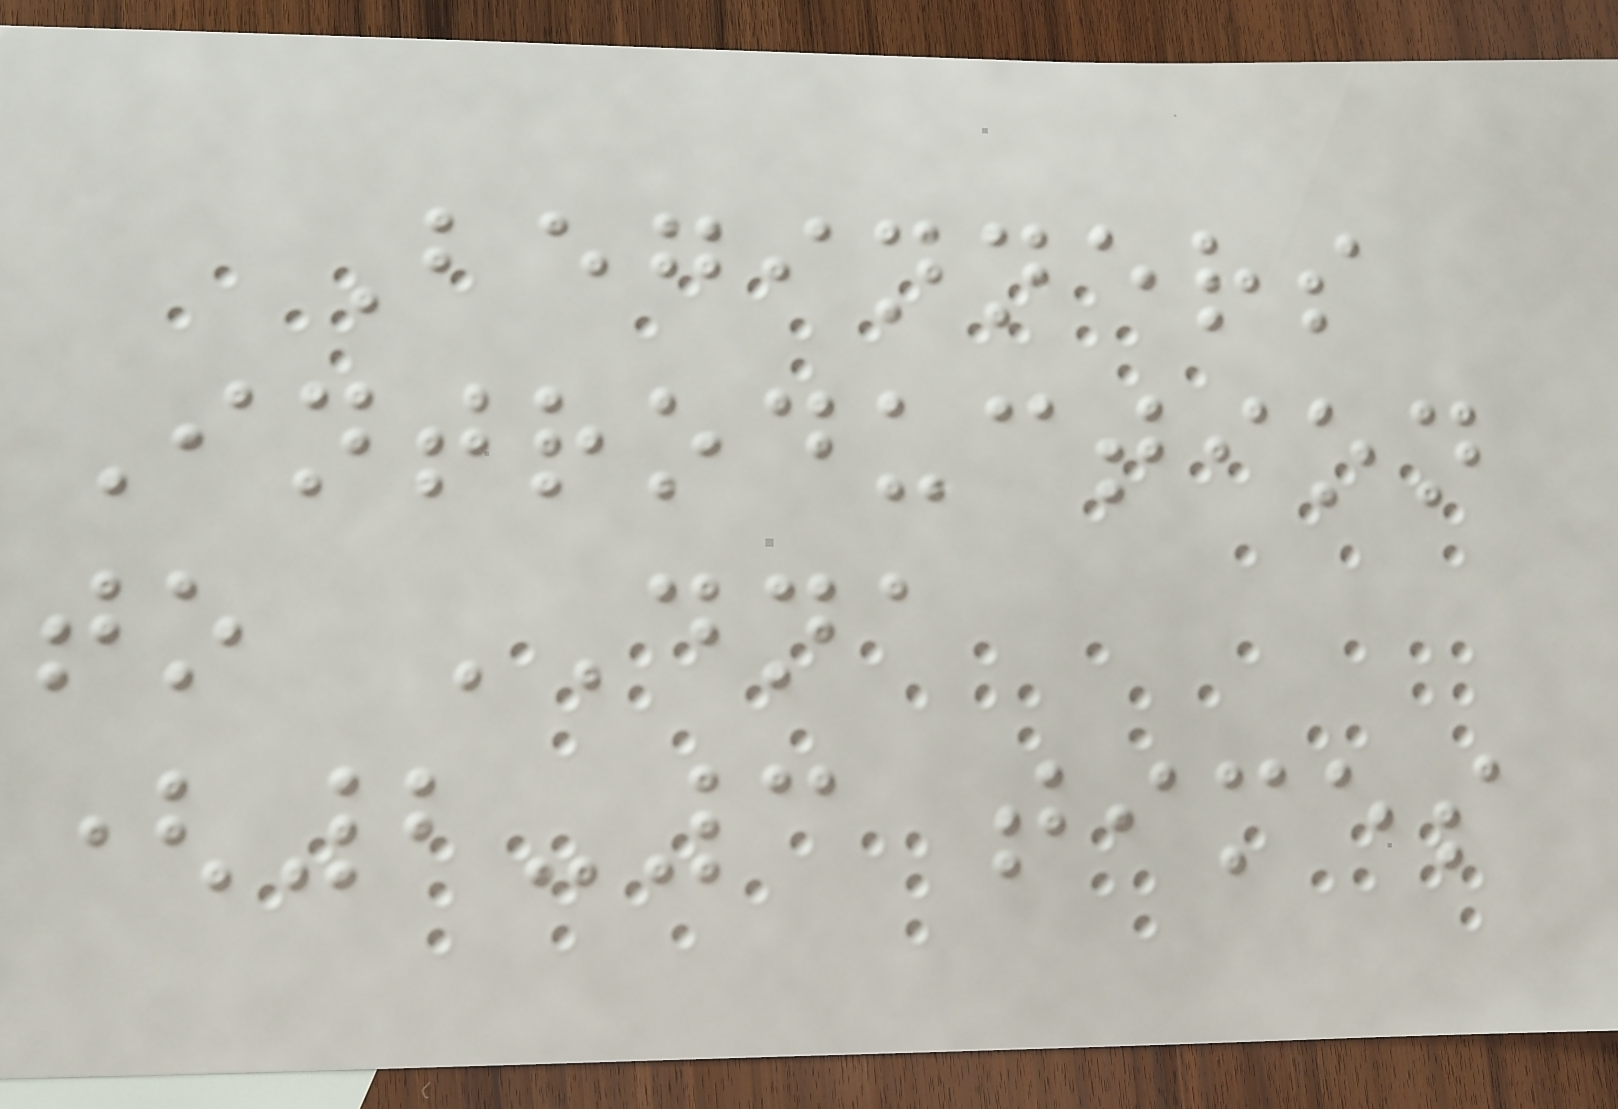Beginners
Introduction
to DNA
(2-3 times
